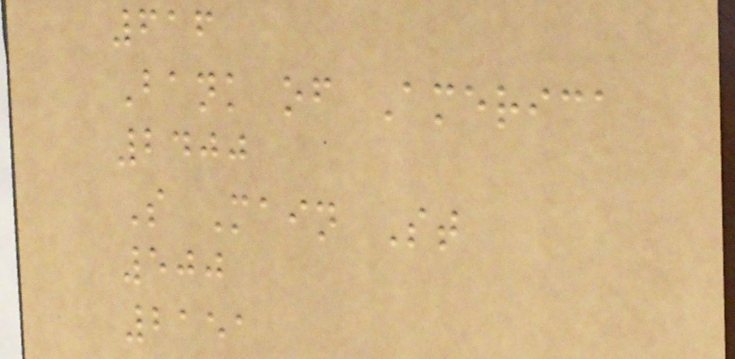616
Bank of America
2400
S Main St
500
2151
